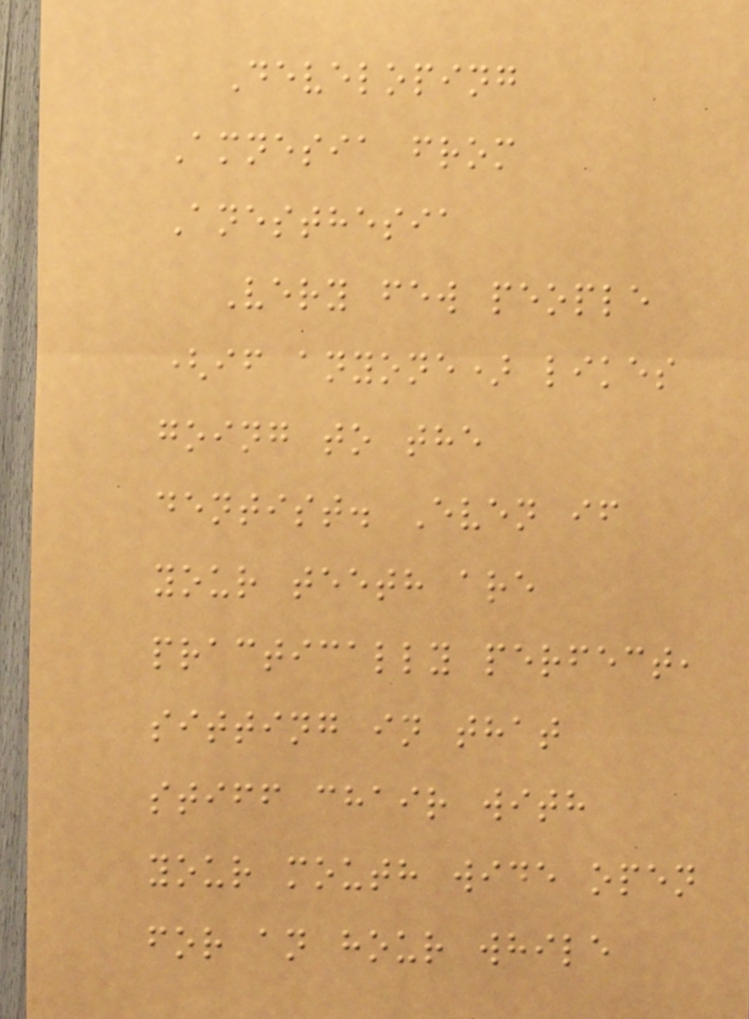Developing
Amnesia from
Anesthesia
Very few people
(if anyone) likes
going to the
dentist. Even if
your teeth are
practically perfect,
sitting in that
stiff chair with
your mouth wide open
for an hour while
